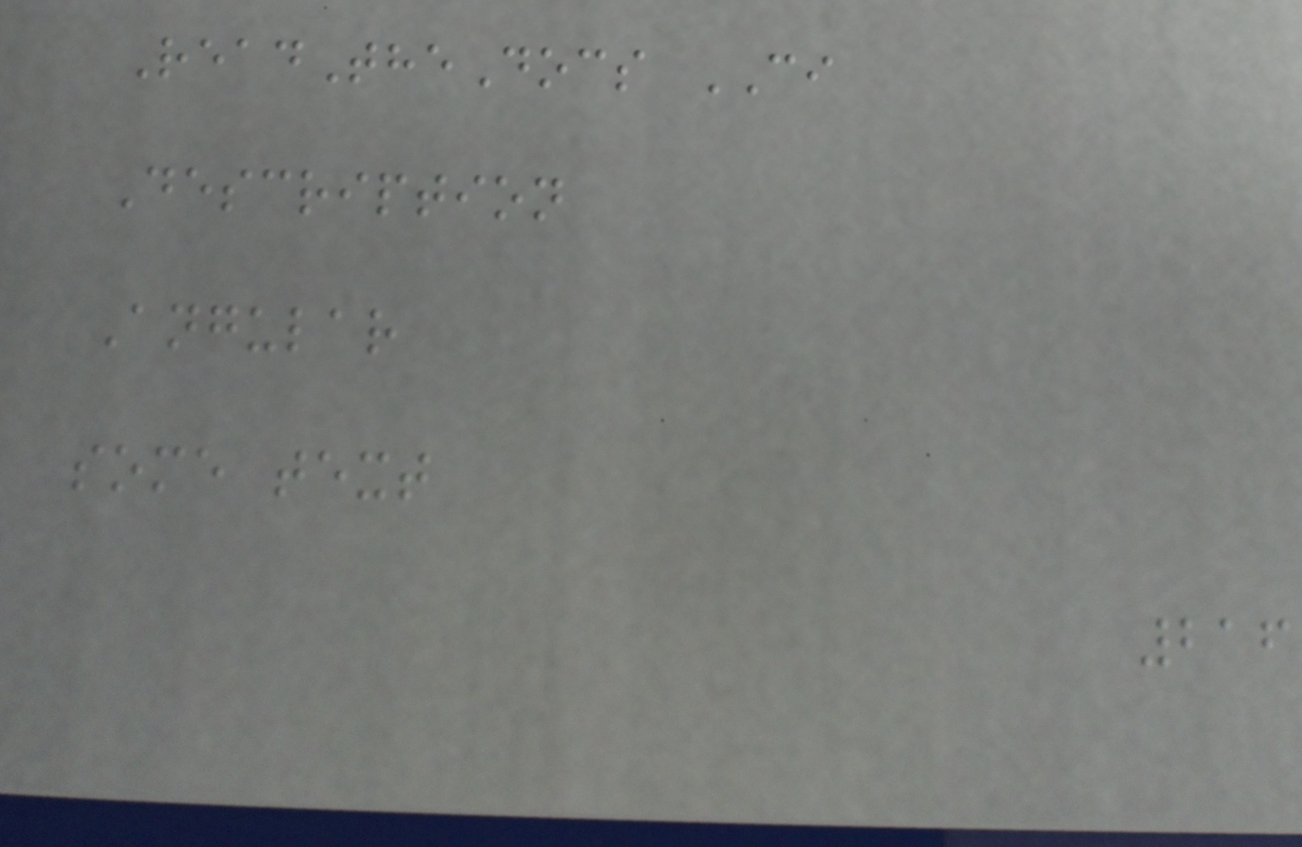ReadTheDocs CI
Description
Angular
some text
216
